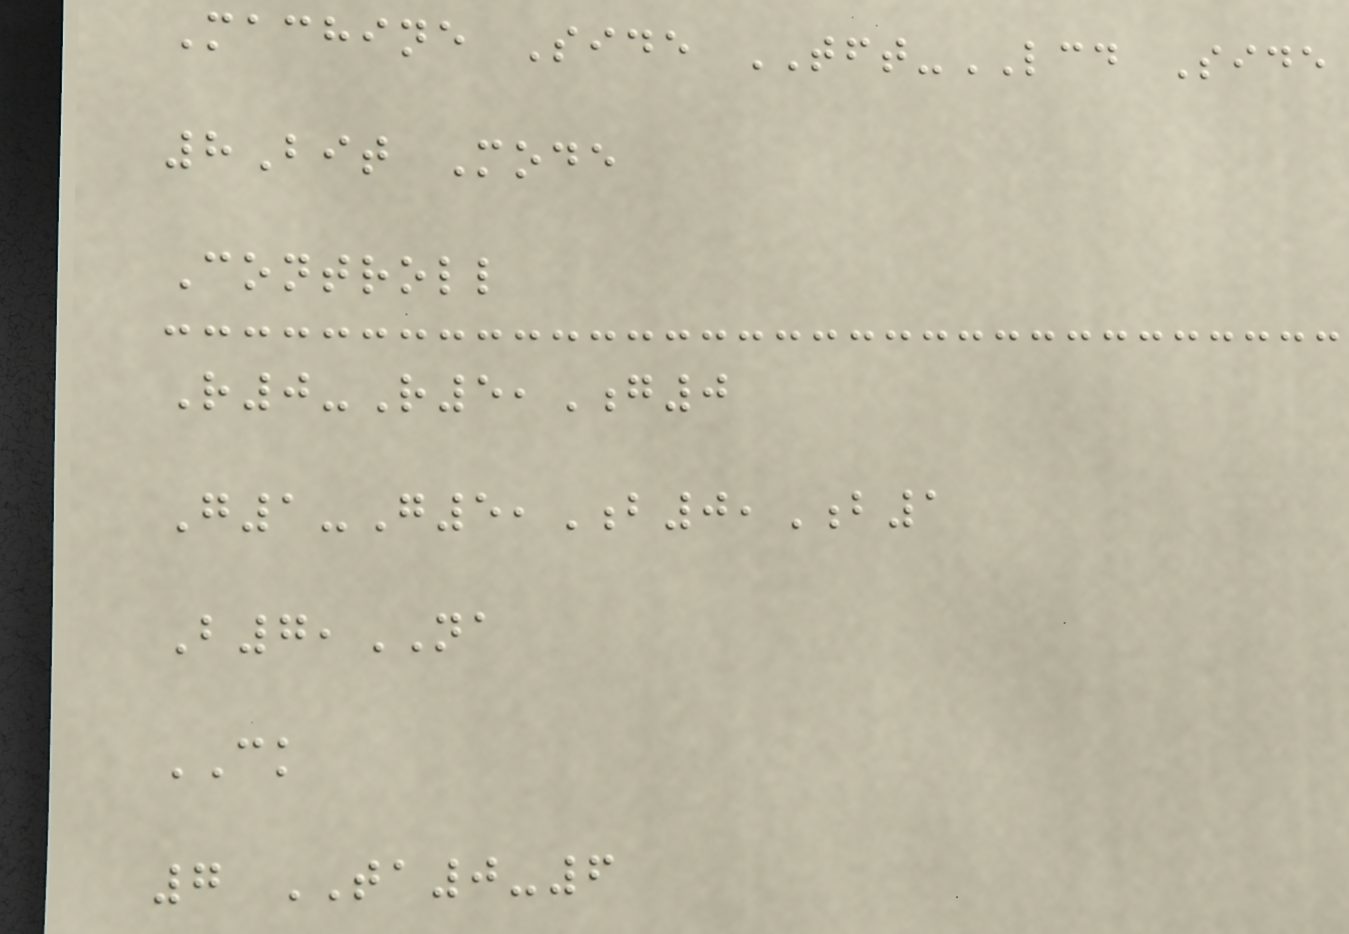Machine Side TFT-LCD Side
8Bit Mode
Controll
R0-R5,G0
G1-G5,B0,B1
B7,NA
CK
7 TA0-6
